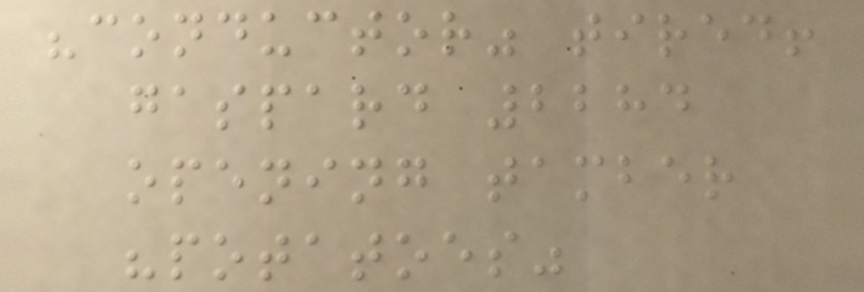"conductor" tired!
gaspard 2284
opening tamber
"potatoes"
